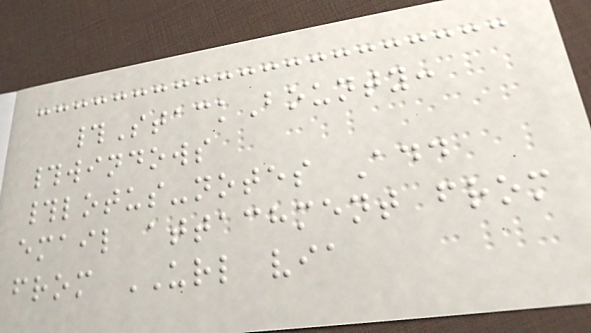#StackBounty:
#windows
#lotus-notes Add
email attachment from
from URL via
